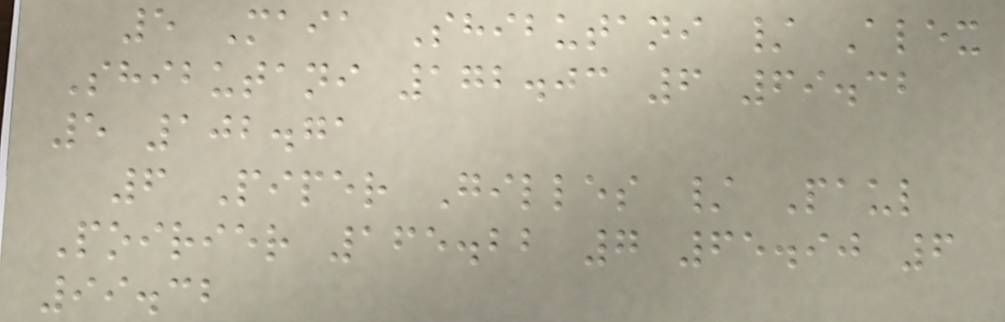5 Maia Shibutani / Alex
Shibutani 172.03 6 69.32
5 102.71
6 Piper Gilles / Paul
Poirier 165.22 7 65.90 6
99.32
